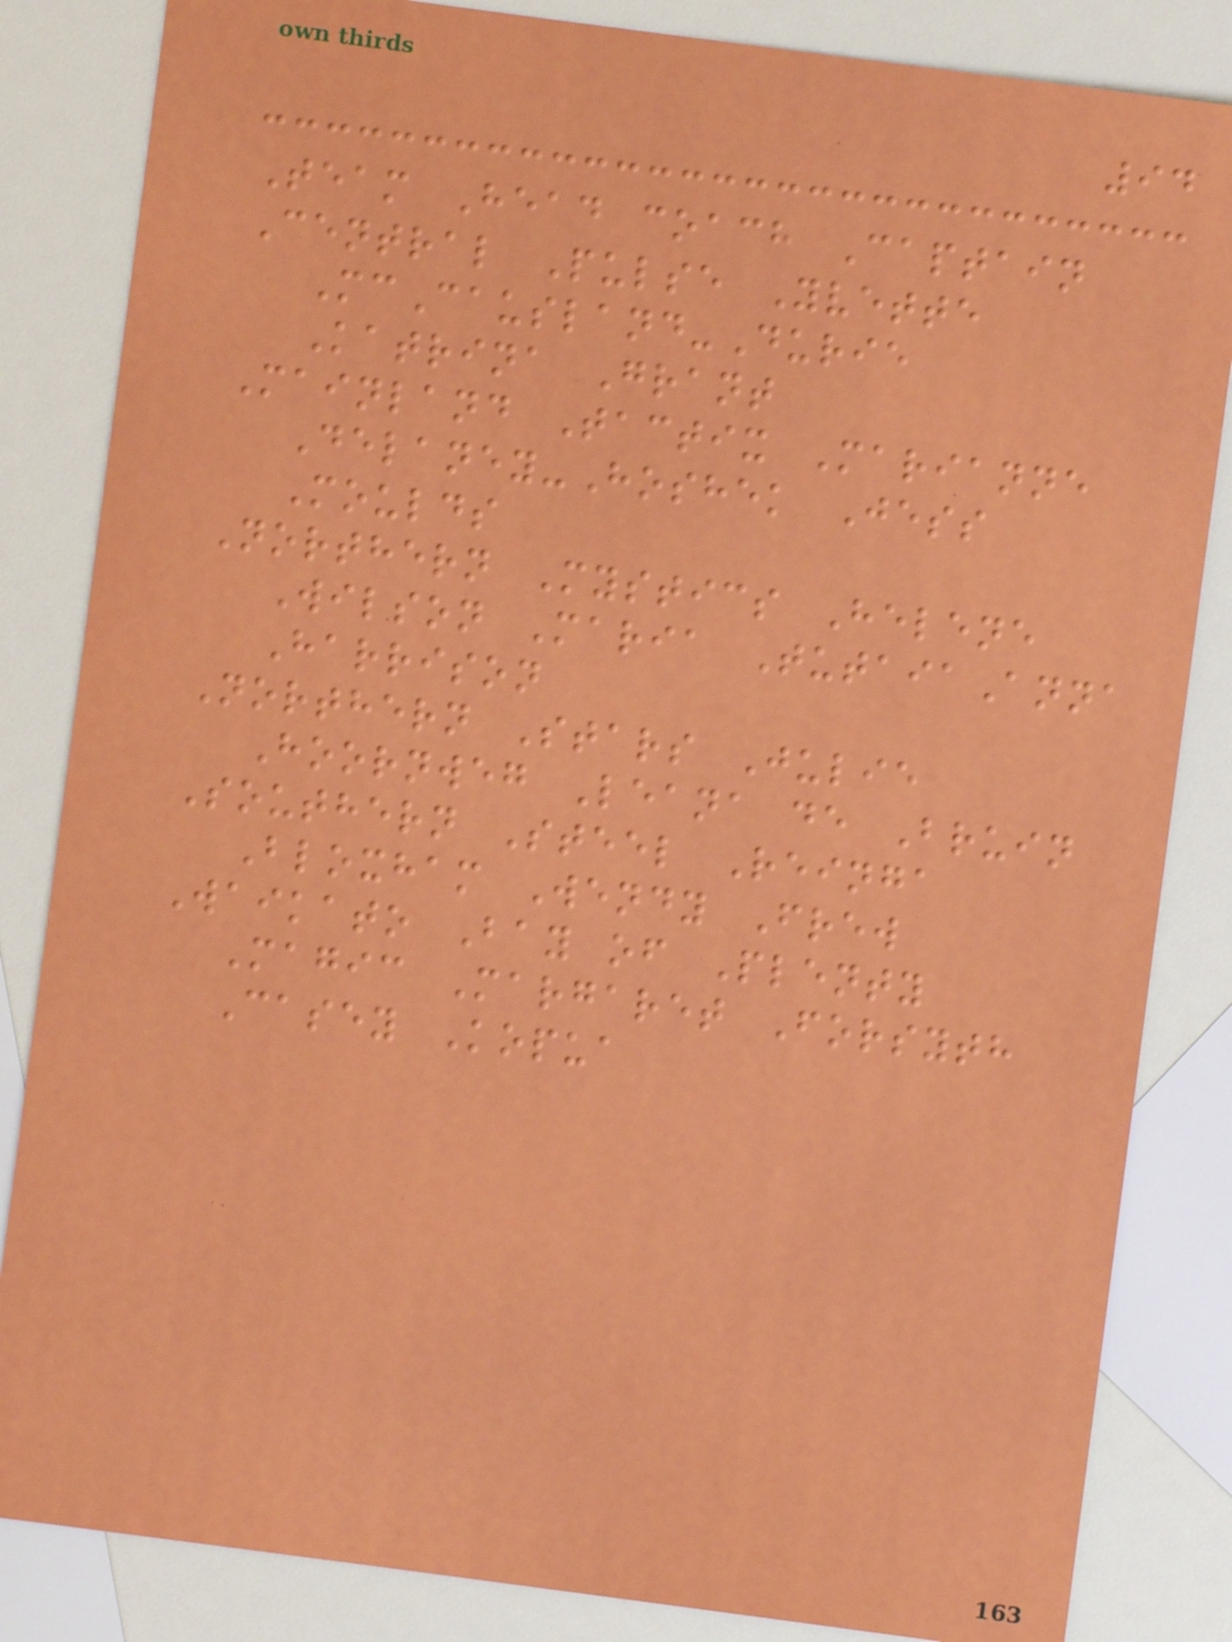94
Team Head coach Captain
Central Pulse Yvette
McCausland-Durie
Katrina Grant
Mainland Tactix Marianne
Delaney-Hoshek Jess
Moulds
Northern Mystics Helene
Wilson Maria TutaiaAnna
Harrison
Northern Stars Julie
Hoornweg Leana de Bruin
Southern Steel Reinga
Bloxham Wendy Frew
Waikato Bay of Plenty
Magic Margaret Forsyth
Casey Kopua
